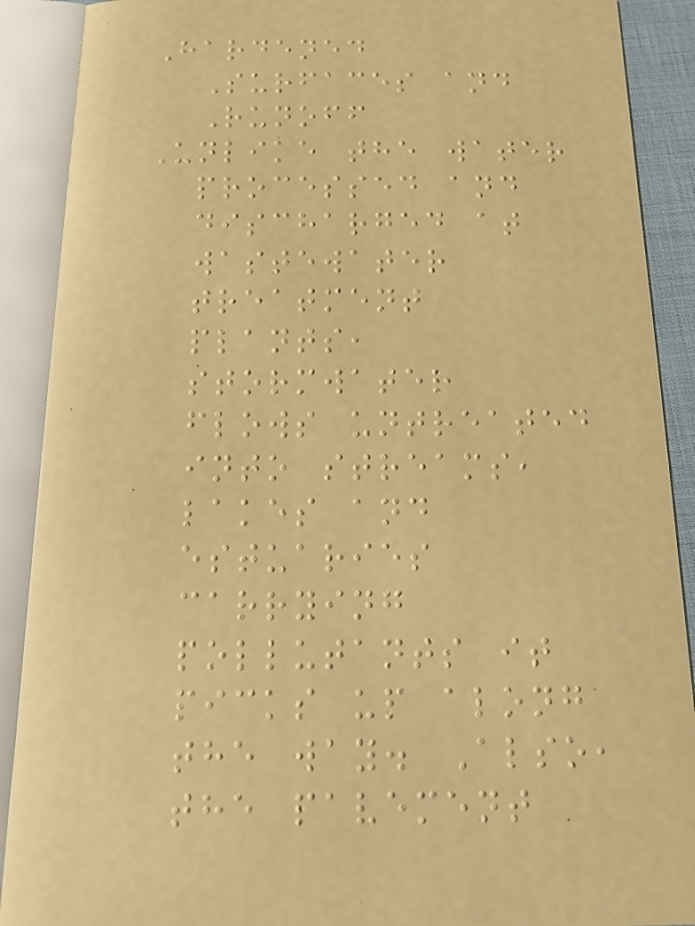Hardened
Surfaces and
Runoff
Unlike the water
processed and
discharged at
wastewater
treatment
plants,
stormwater
flows untreated
into streams,
lakes and
estuaries
carrying
pollutants it
picks up along
the way. Also,
the pavement
